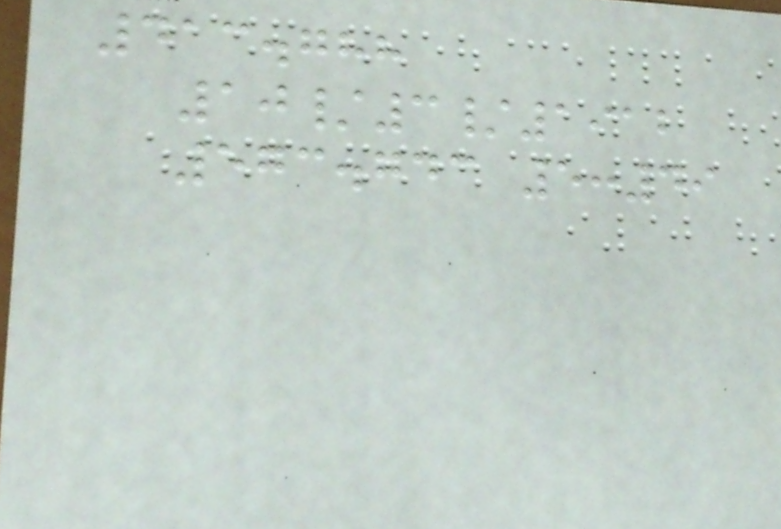413.788
10/3/1912
573.743 5:49
